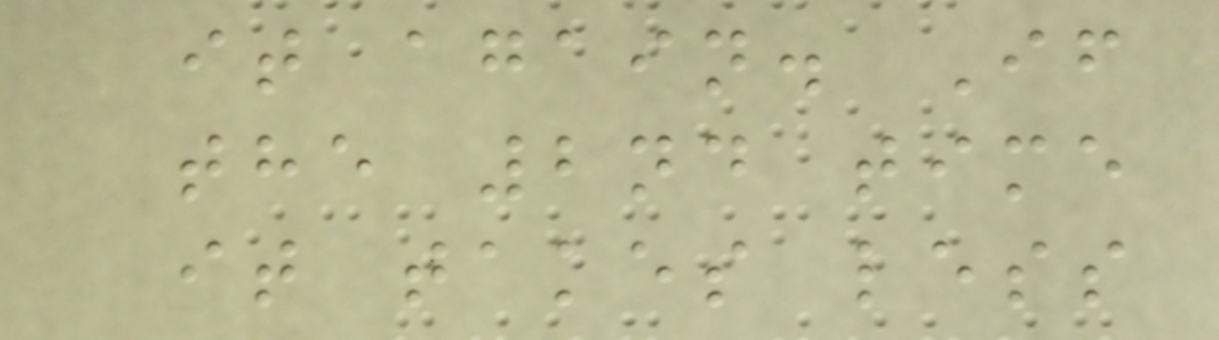it again. If
the 2nd time
it takes less
